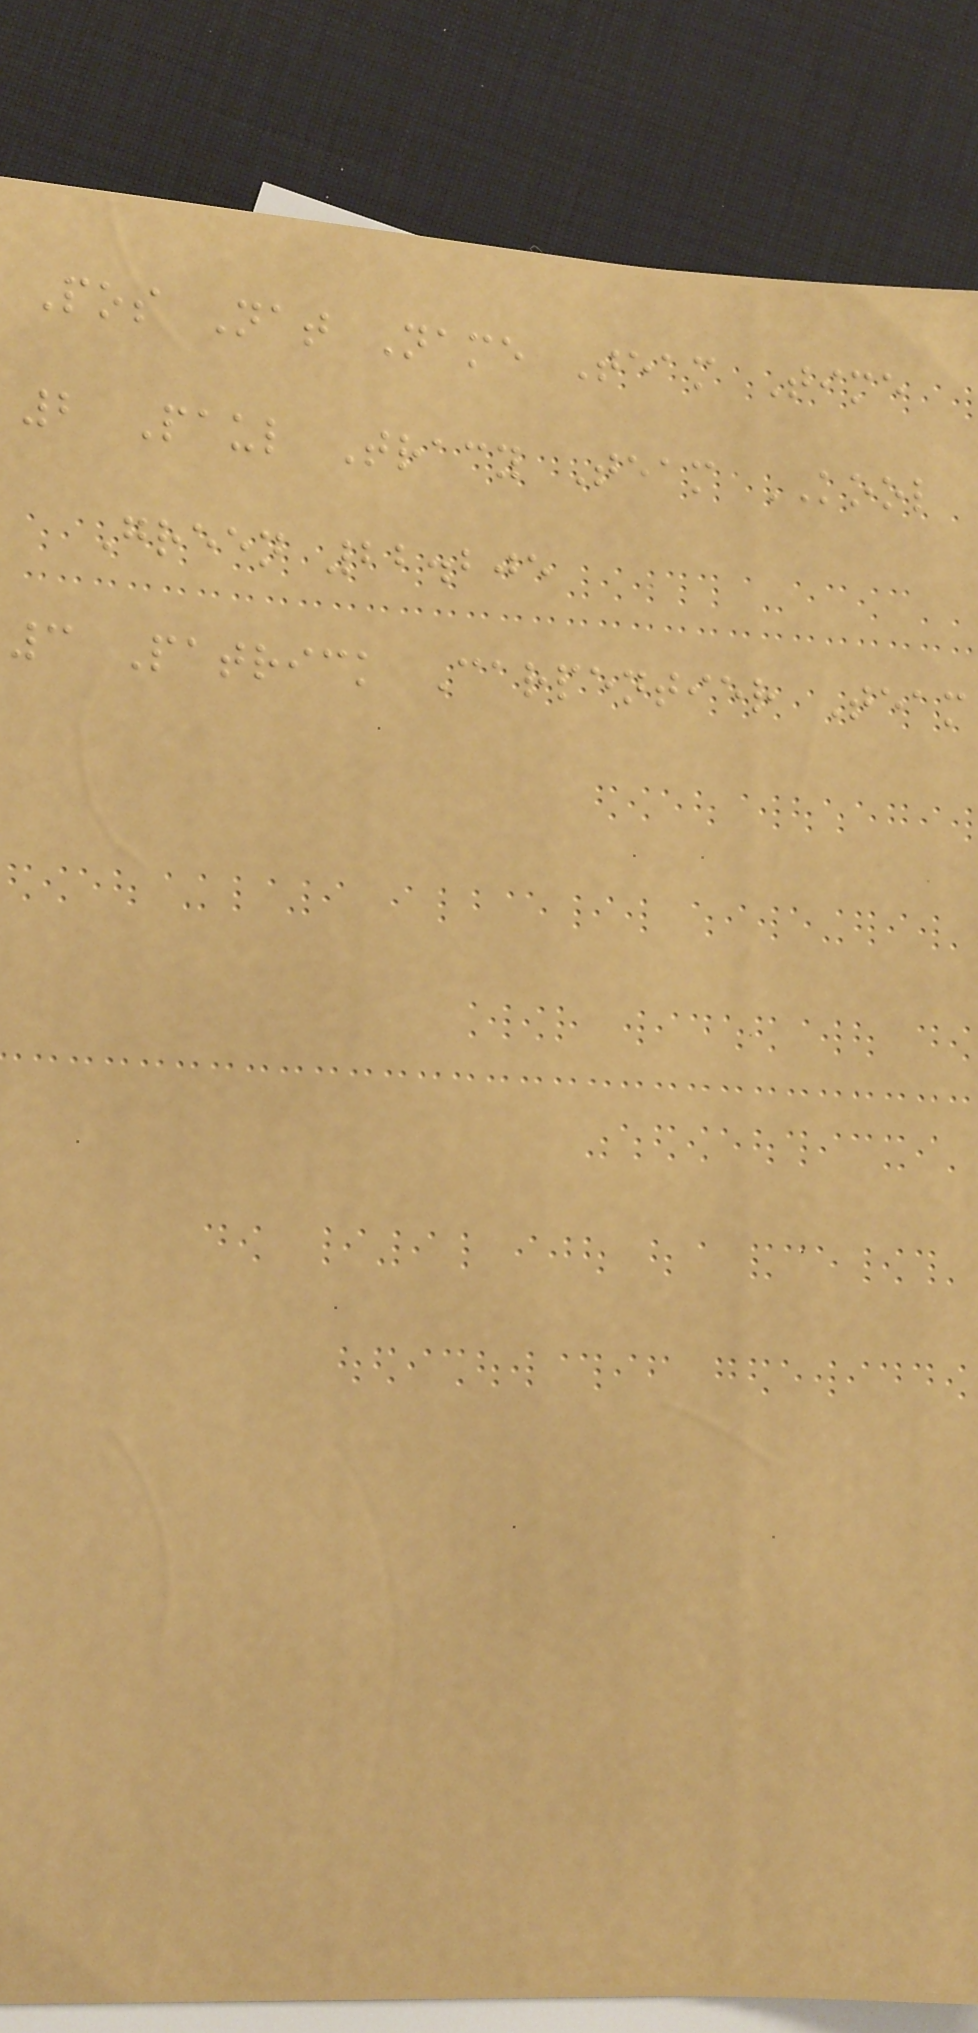Pos Nat Name Team Time
2 Paul Tracy Team KOOL
Green 22.205
3 Patrick Carpentier Team
